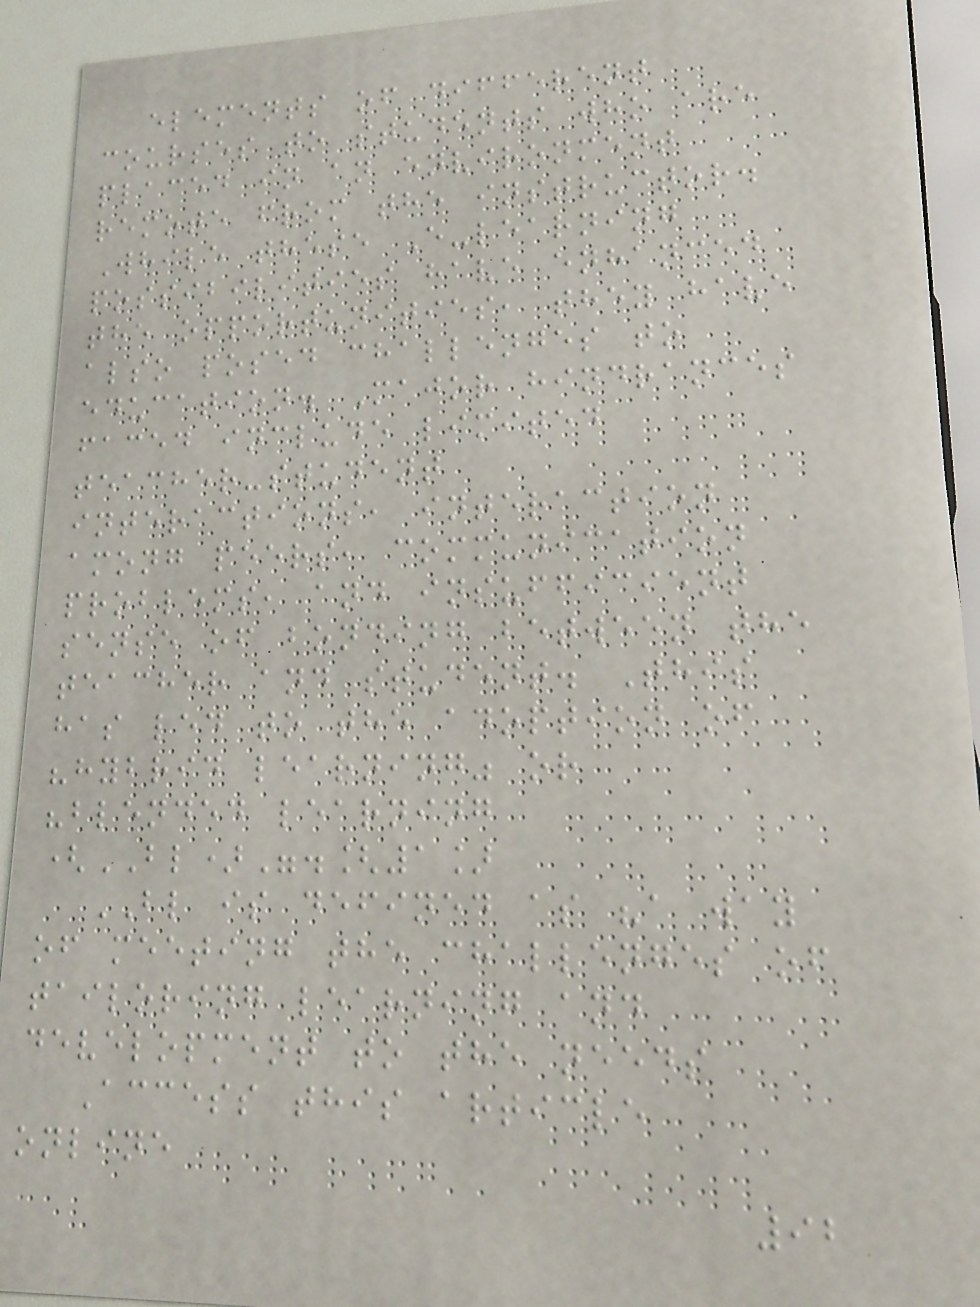elements of different
courses to students who are
placed in an environment
remote from the instructor.
While these E-learning
possibilities have enhanced
the opportunities, they have
also posed challenges to
education. Major hindrances
faced include limited
teacher-student
interactions, interaction
among peers, communication
problems, and insufficient
sense of bonding between the
teacher and student. This
has led to the adoption of
"hybrid learning" or
"blended learning
(BL)".[1]
BL is defined as "a way
of meeting the challenges of
tailoring learning and
development to the needs
Access this article
online
92
